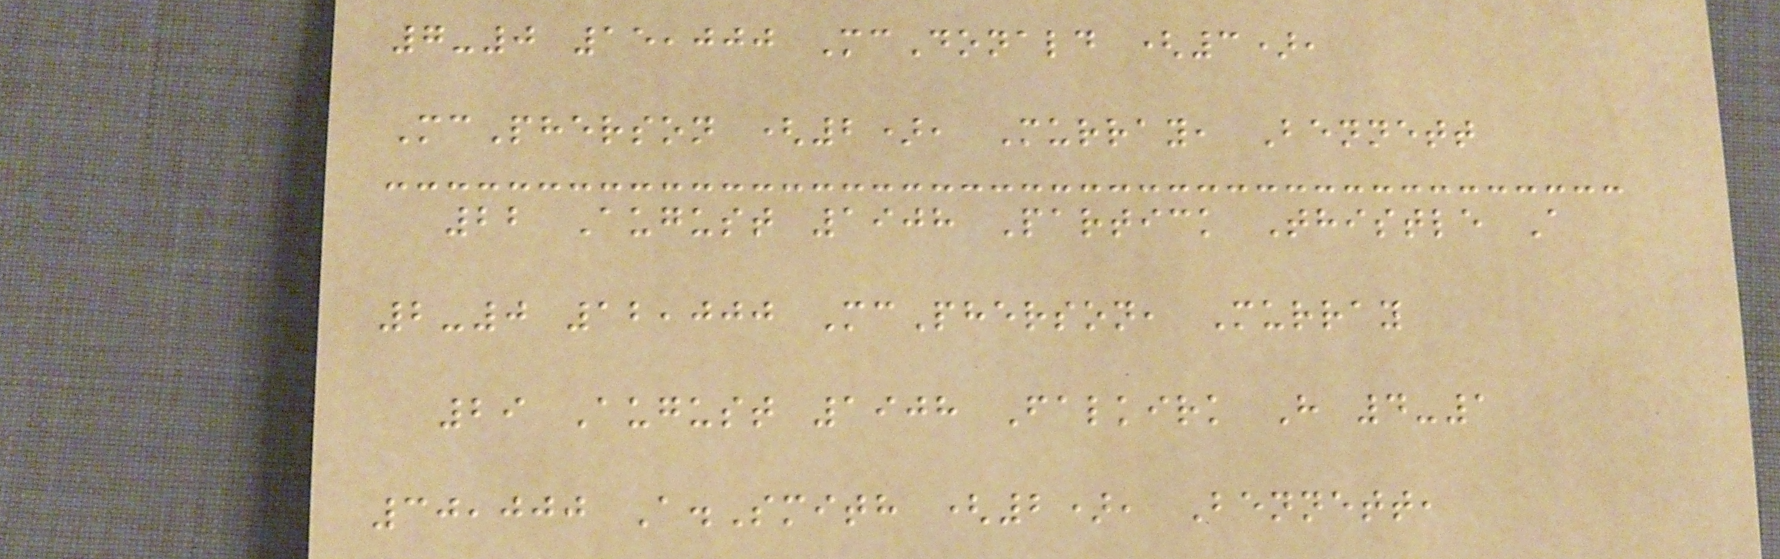7-0 15,000 McDonald (3),
McPherson (2), Murray, Bennett
22 August 1908 Partick Thistle A
2-0 12,000 McPherson, Murray
29 August 1908 Falkirk H 4-1
30,000 A.Smith (2), Bennett,
